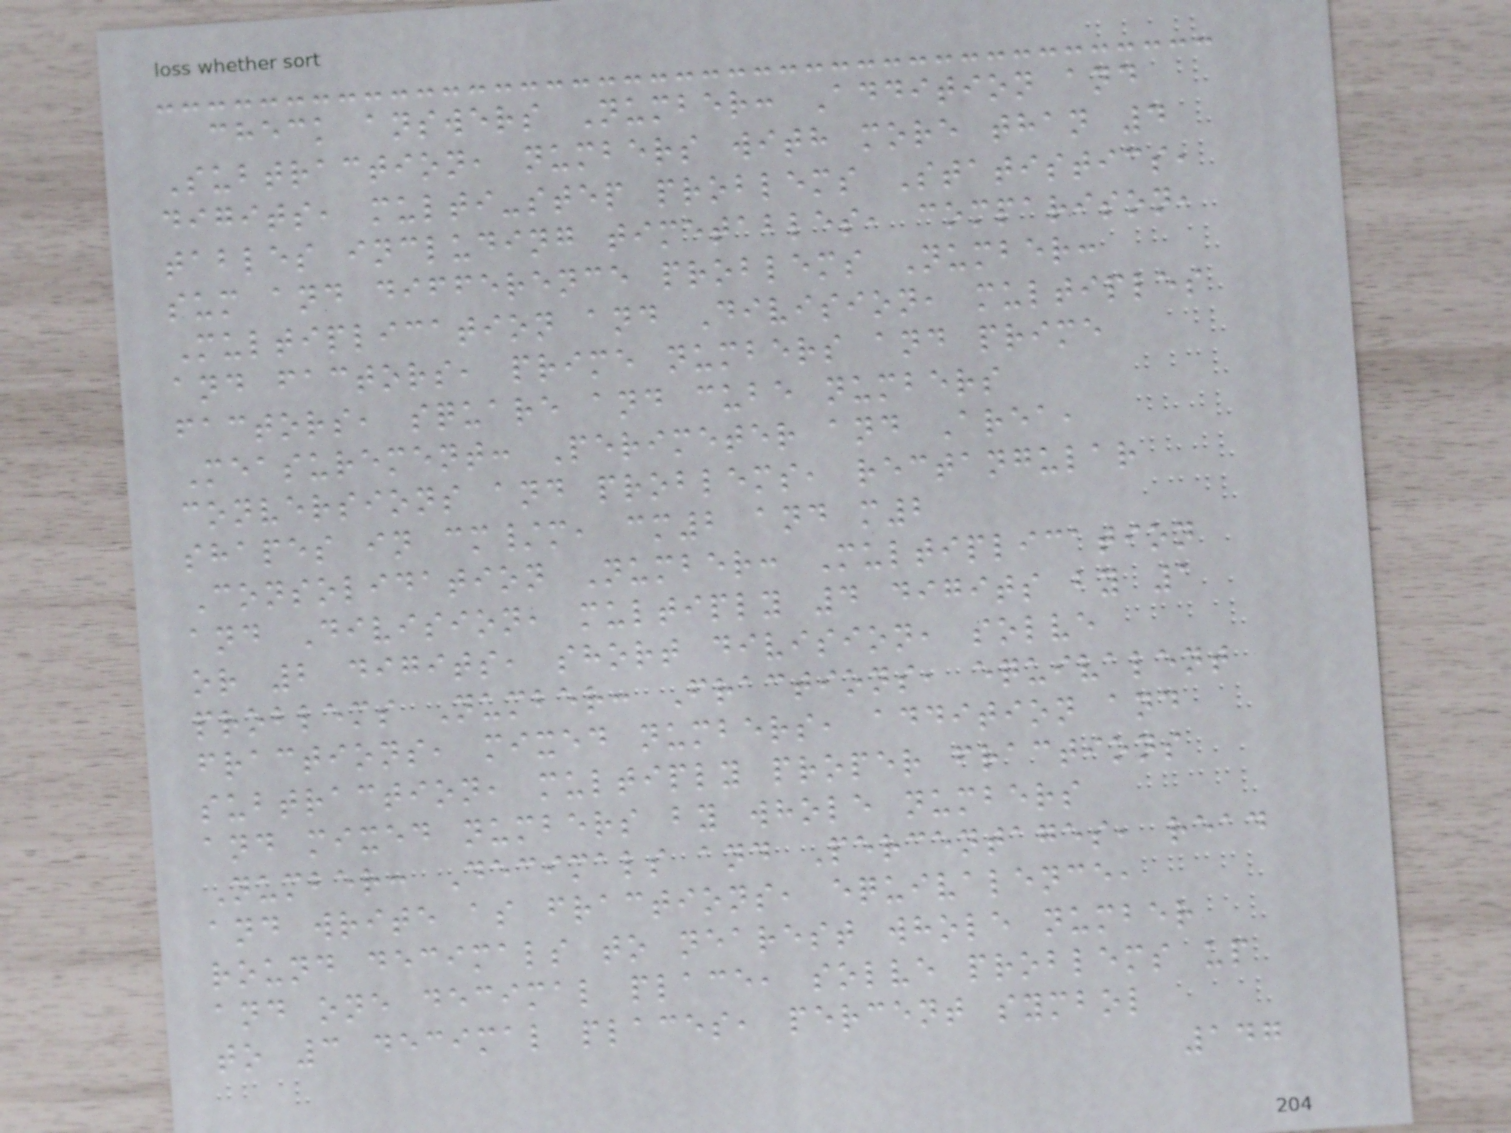check answers Number: Addition and
Subtraction, numbers with more than 4
digits, multi-step problems Statistics,
tables including timetables, comparison,
sum and difference problems Number:
Multiplication and Division, multiples
and factors, prime numbers and prime
factors, square and cube numbers
Measurement: Perimeter and Area,
conversions and problems, rectangular
shapes in cm/m, cm2 and m2
Consolidation Number: Multiplication
and Division, multiply 4 digits by 1
or 2 digits, short division, solve
problems Number: Fractions, equivalent
fractions, mixed numbers, addition and
subtraction, multiply proper fractions
and mixed numbers by whole numbers
Number: Decimals and Percentages, read
and write as fractions, equivalence,
round decimals to nearest whole number
and one decimal place, solve problems up
to 3 decimal places, percent symbol
147
